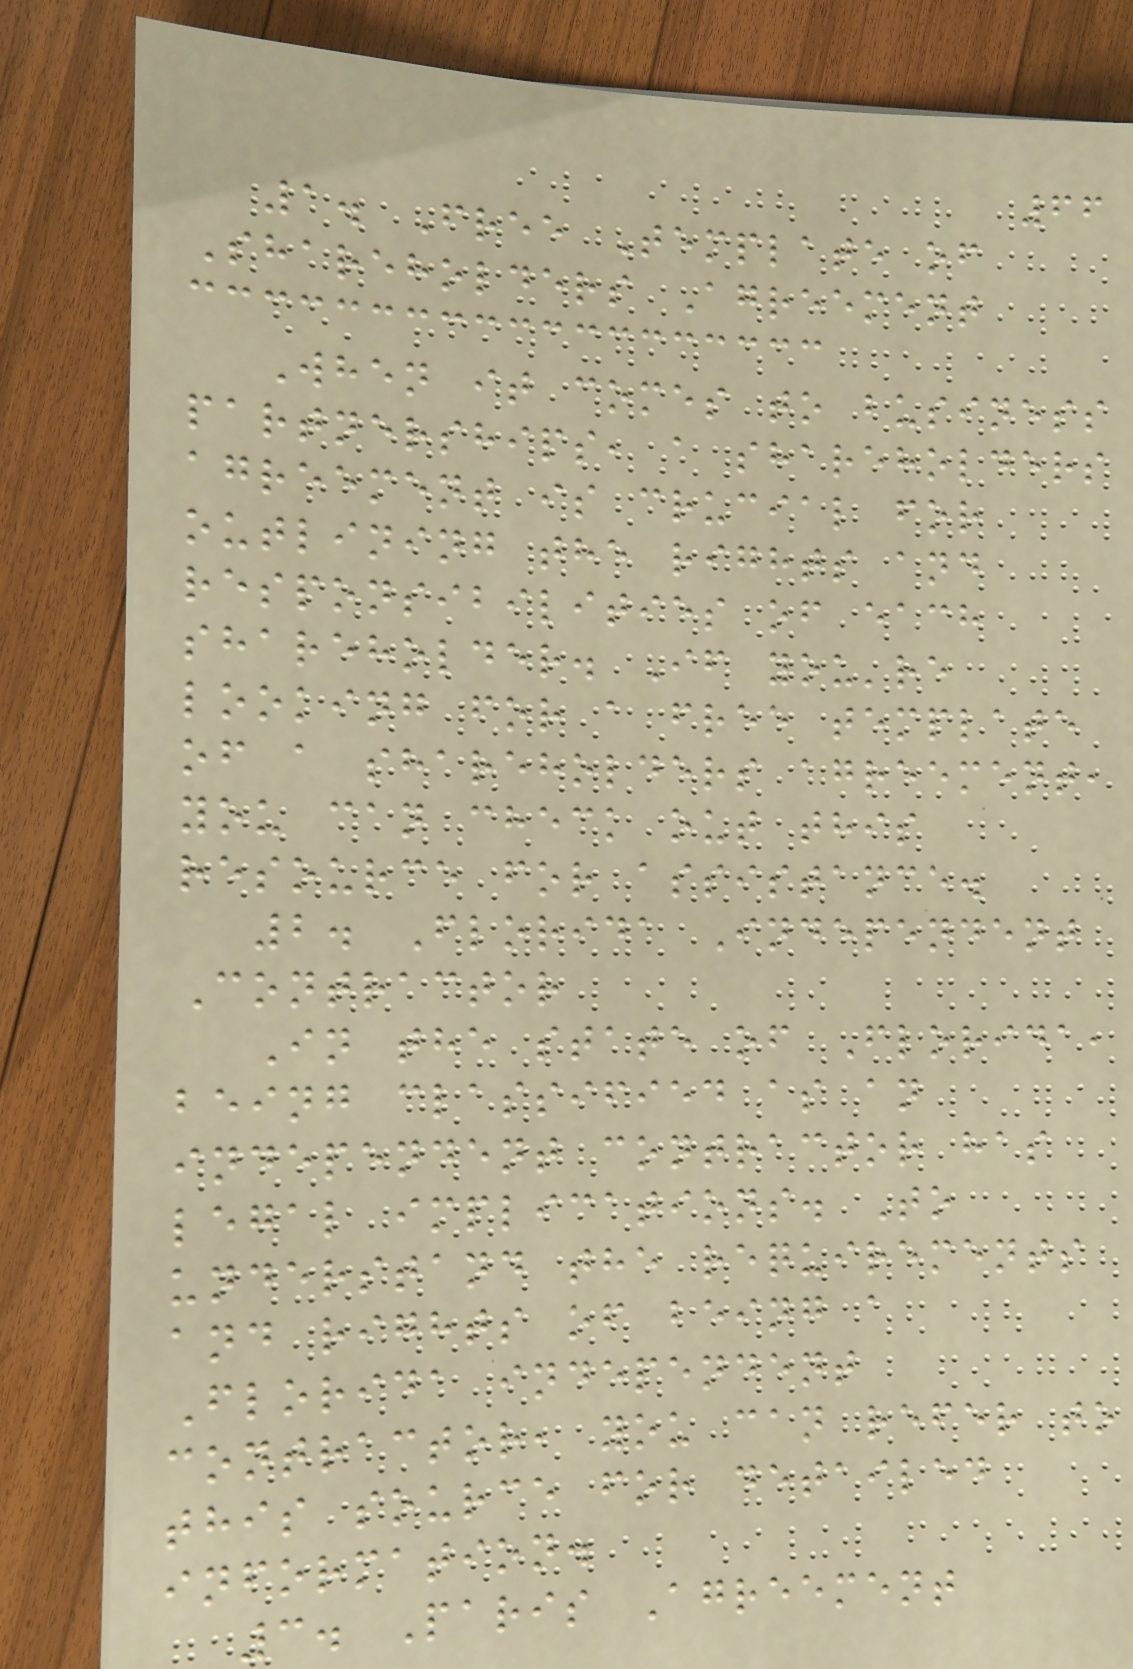66
1. Free Template of
Shareholders Agreement
When it comes to business
partnerships, a shareholders
agreement is crucial for
outlining the rights and
responsibilities of each
shareholder. If you're
looking for a free template
of a shareholders agreement,
you can check out this
resource for assistance.
2. Florida Independent
Contractor
In the state of Florida,
being classified as an
independent contractor has
legal implications. To
understand the requirements
and rights of being a
Florida independent
contractor, you can refer to
this source for detailed
information.
3. Paris Agreement
